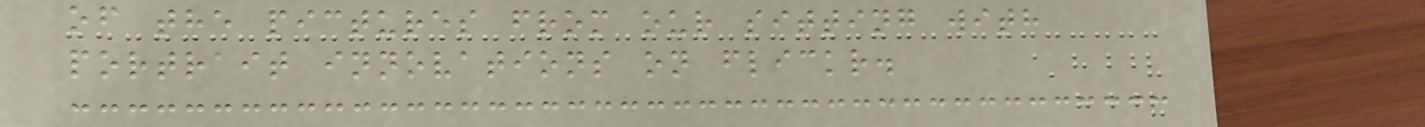of the pictures from our sitting with
portrait innovations on flickr.
